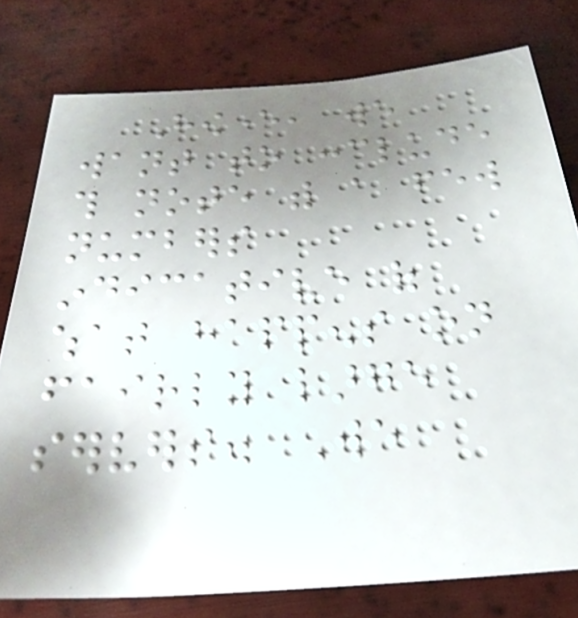However, we
want to conclude
this note with a few
numbers
indicative of
what happens on
fairly large
servers. We
